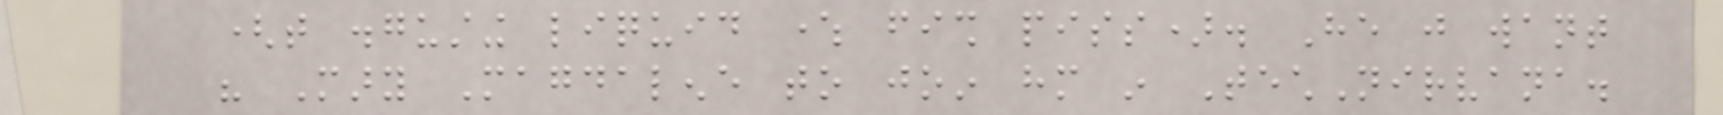(that disgusting liquid where fish piss). He just want
his Mary Magdalene to join him in TechNirvana.
